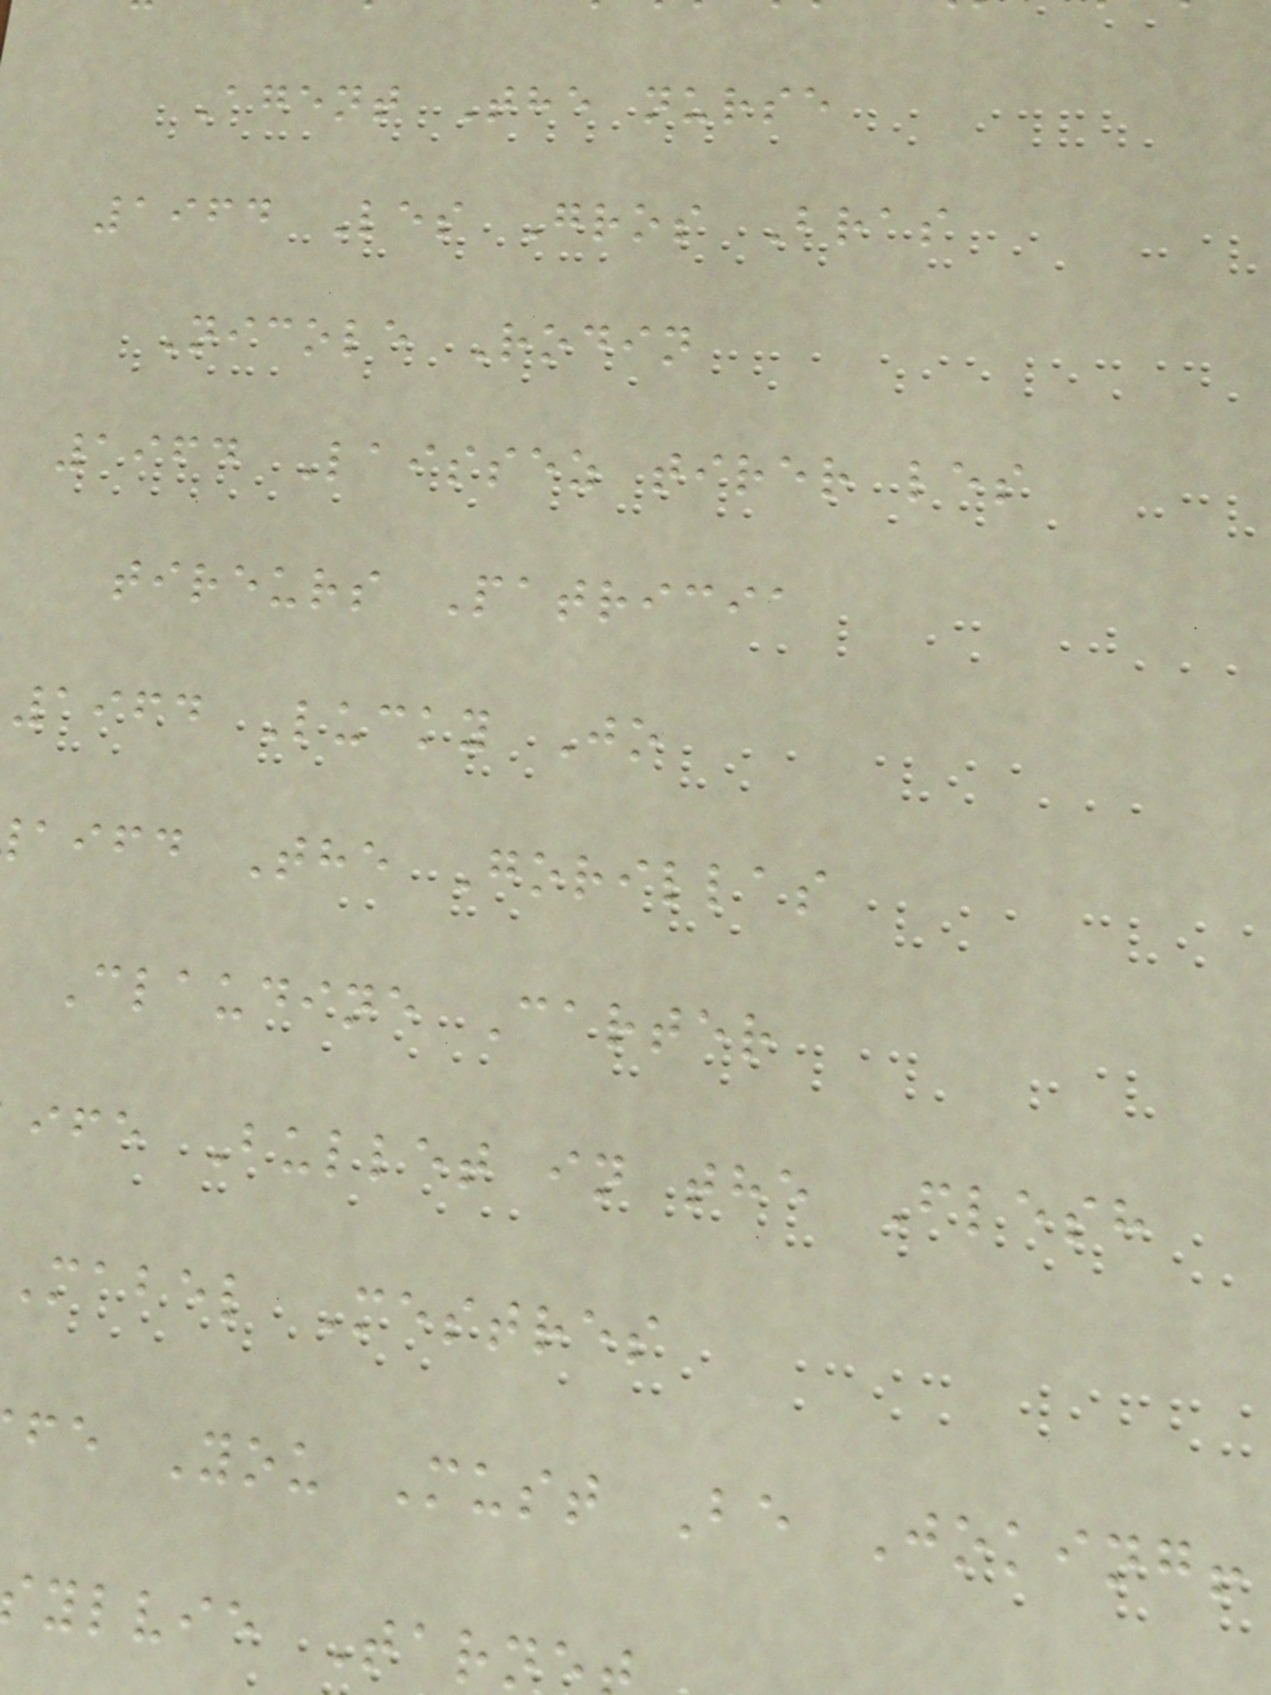Agent The nurse
1964 Les Gros Bras
Nicole Rodin
1964 Laissez tirer les
tireurs Patricia
1964 Lucky Jo
aifd The Gorillas
Claudine Carter
ife Bullet in the Flesh
Mabel Mestres
fe You Must Be Joking!
ylvie Tarn
